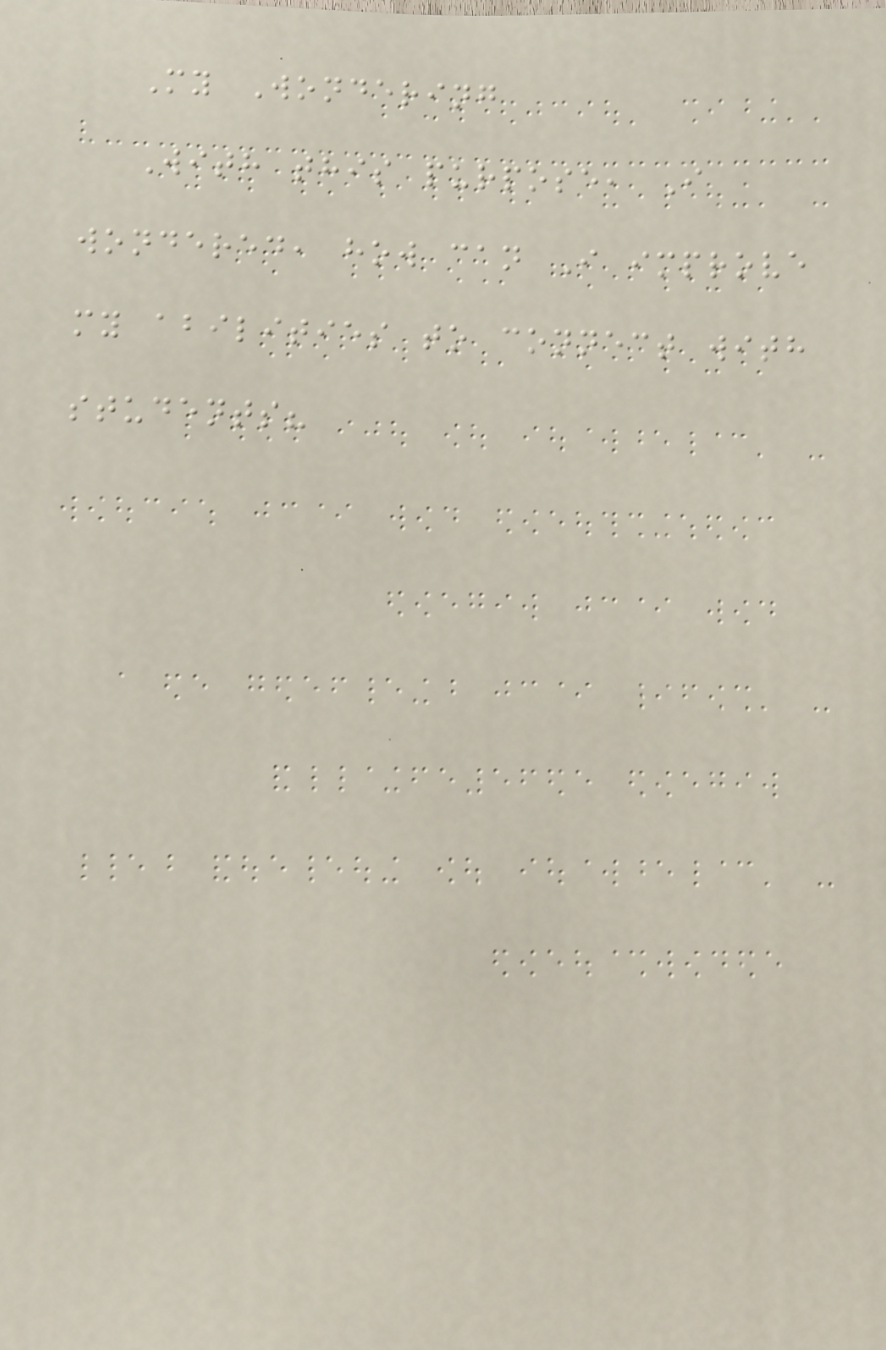My Wondering
With this purpose, I
wondered, how can I improve
my abilities to connect with
students?
